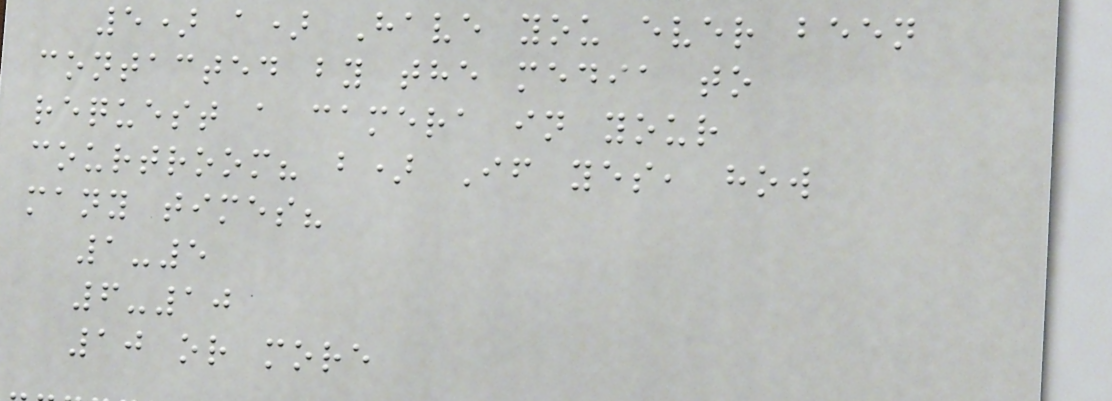5) a) Have you ever been
contacted by the media to
request a camera in your
courtroom? b) If yes, how
many times?
1-5
6-10
10 or more
